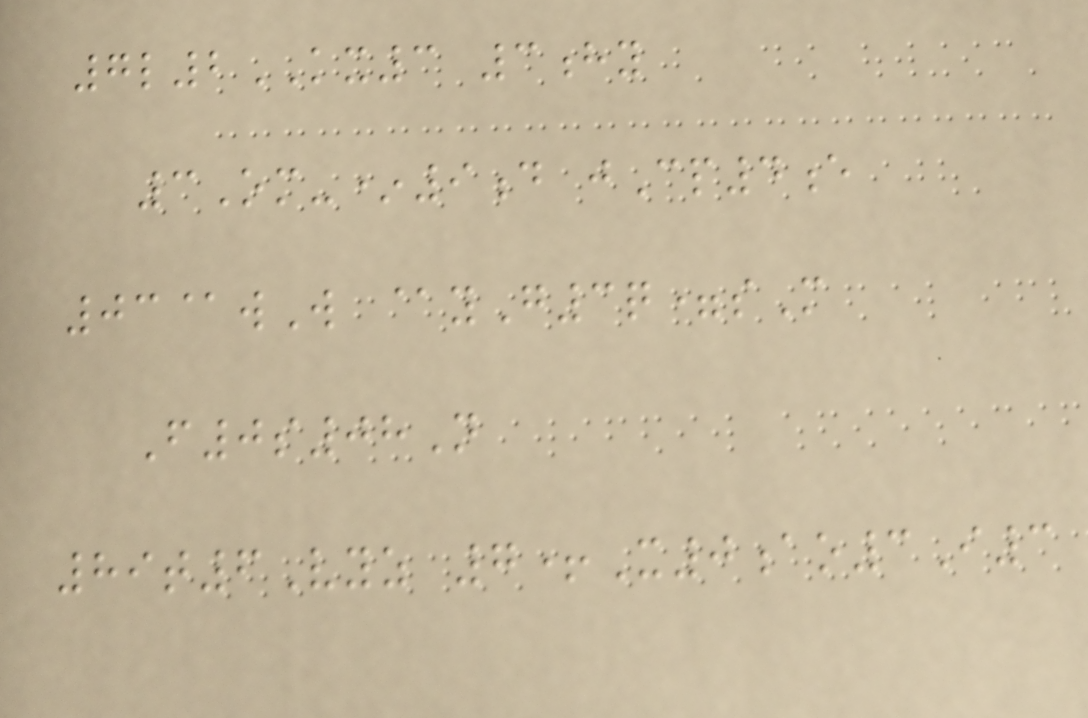7l2KX3 3hy
3Om-*9d jCp4e
03@wW @yG3q=sM
F0s08N
89t6Vyz 7+X0ao3I3
